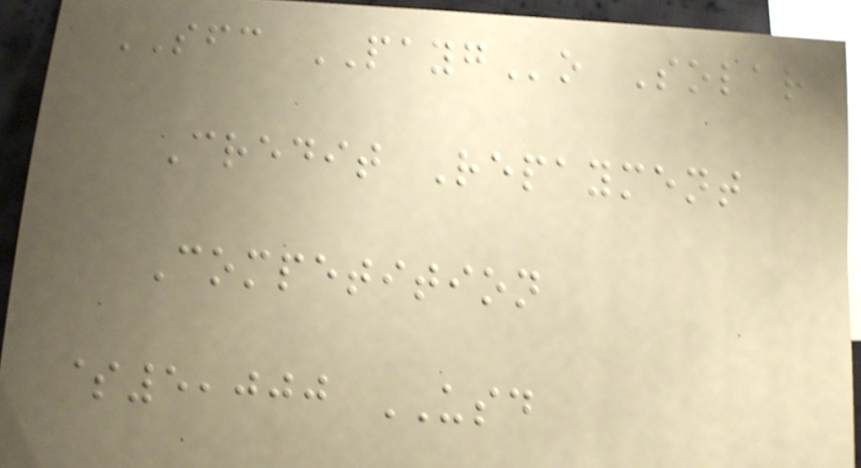SFC PAYGo Solar
Credit Repayment
Competition
$5,000 USD
